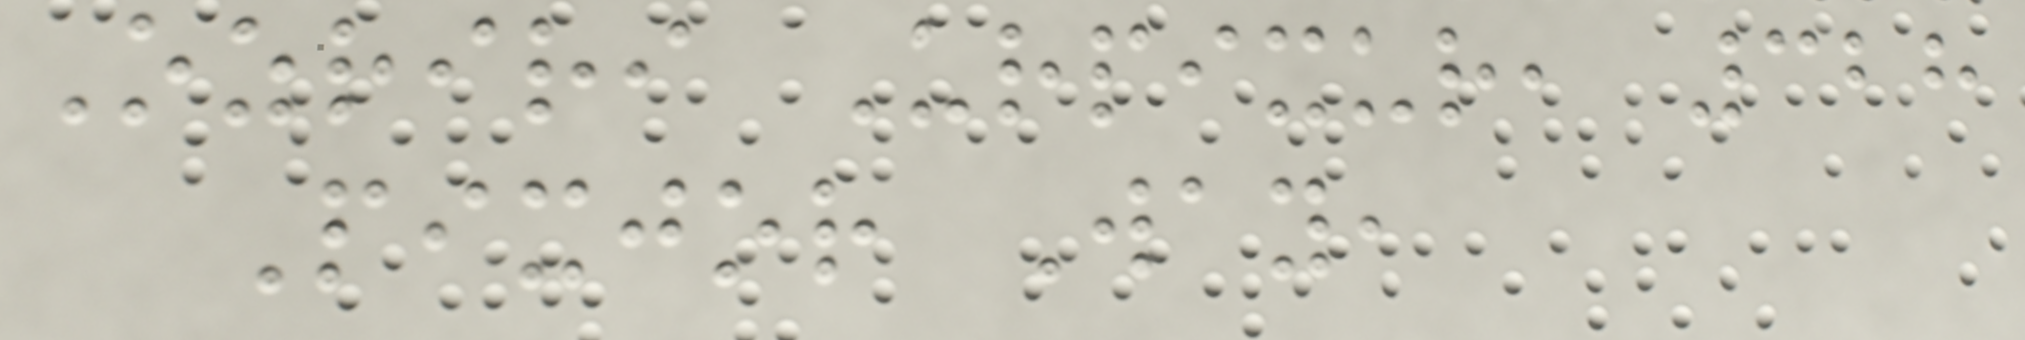Ozriri Urpixur, 328
Pixjor Way,
